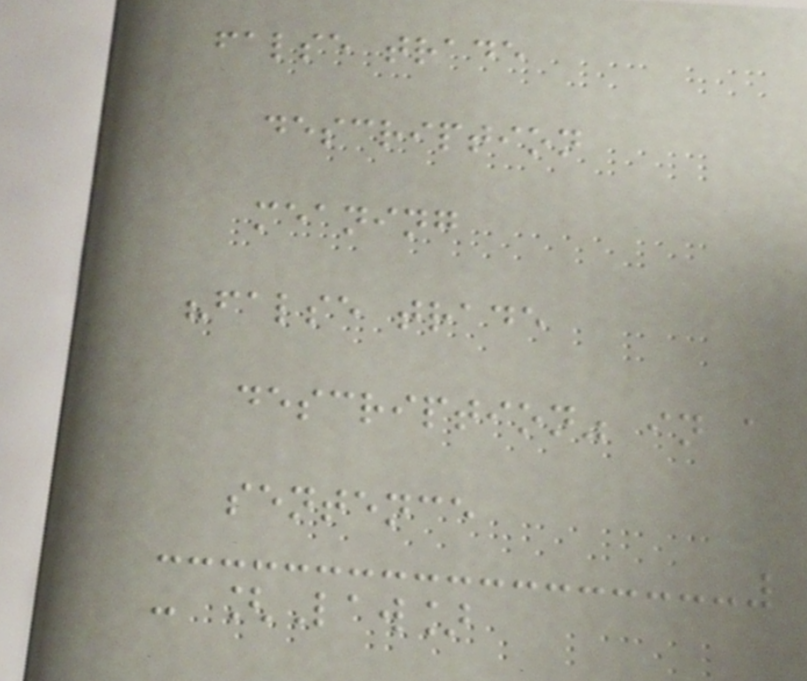false trade
description
meaning
"false trade
description" in a
sentence
- [Law]
